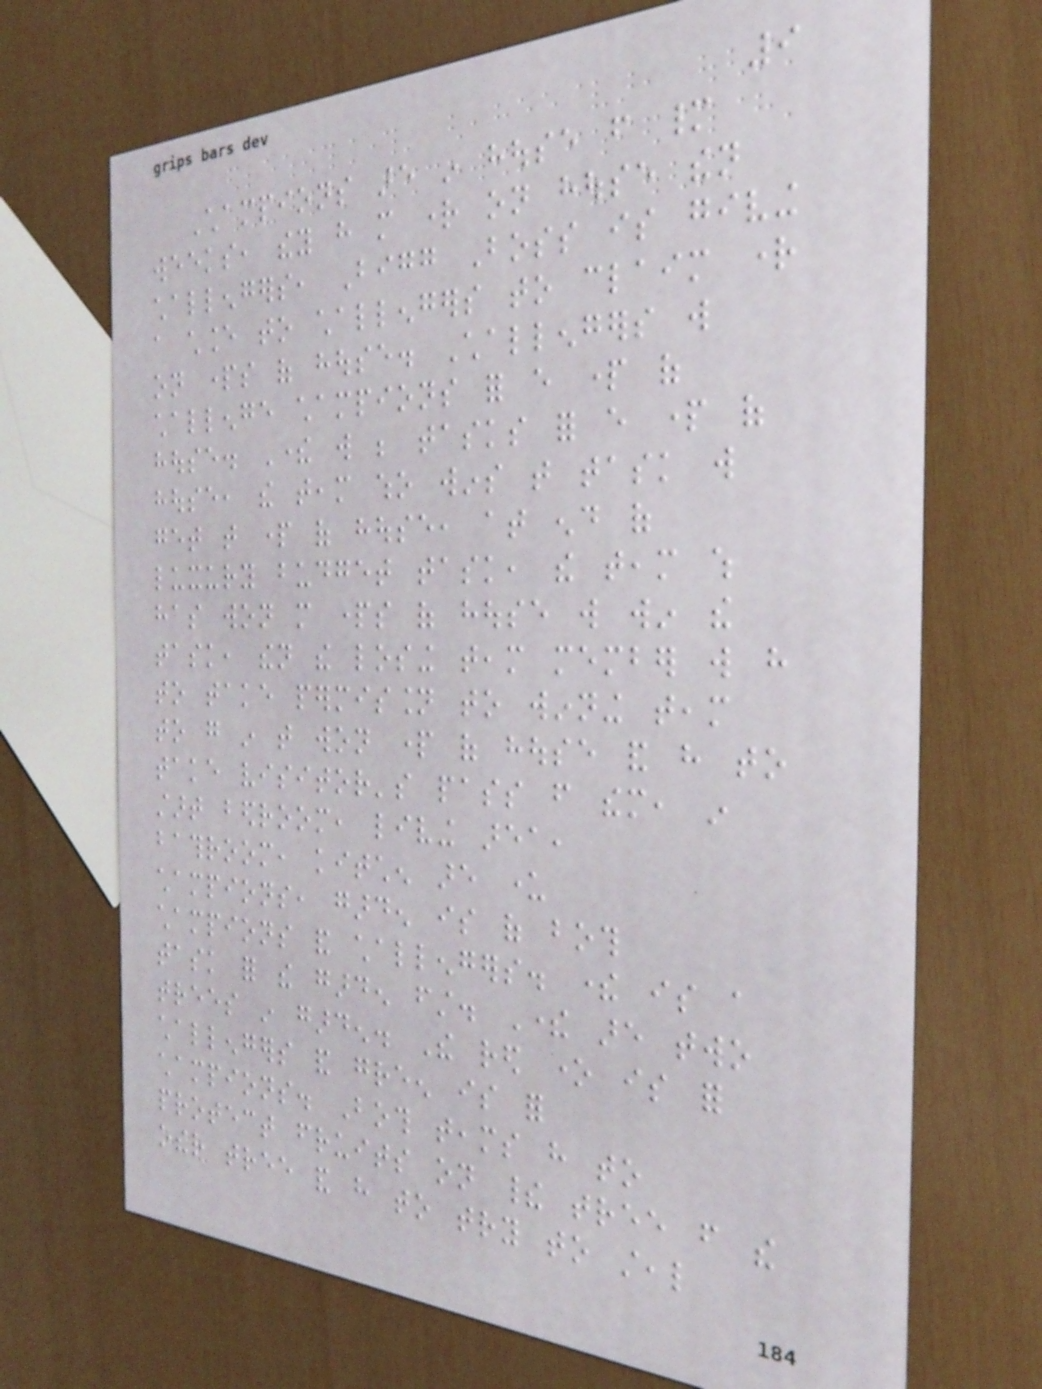9
Champions are in house from many
weeks, they have more right on house then
challengers, Bigg Boss is giving
a chance to challengers to claim right
on parts of house. Challengers will
challenge champions for every part of
house. There will be tasks for every part of
house, the team who wins that task will
get that part of house, at end of
luxury budget task, the team which
has won more parts of house will win the
task, then the losing team member will have
to take permission to winning team
to go in that won part of house and have to
take visitor's pass from them, in
start bedroom, living area,
bathroom, kitchen are under
champions, garden is of both
champions and challengers. there is a
task for the garden first. There are two
trees in garden. The red one is for
challengers and green is for
champions. Both teams have to
protect fruits on their tree from the
other tree and have to try to steal
